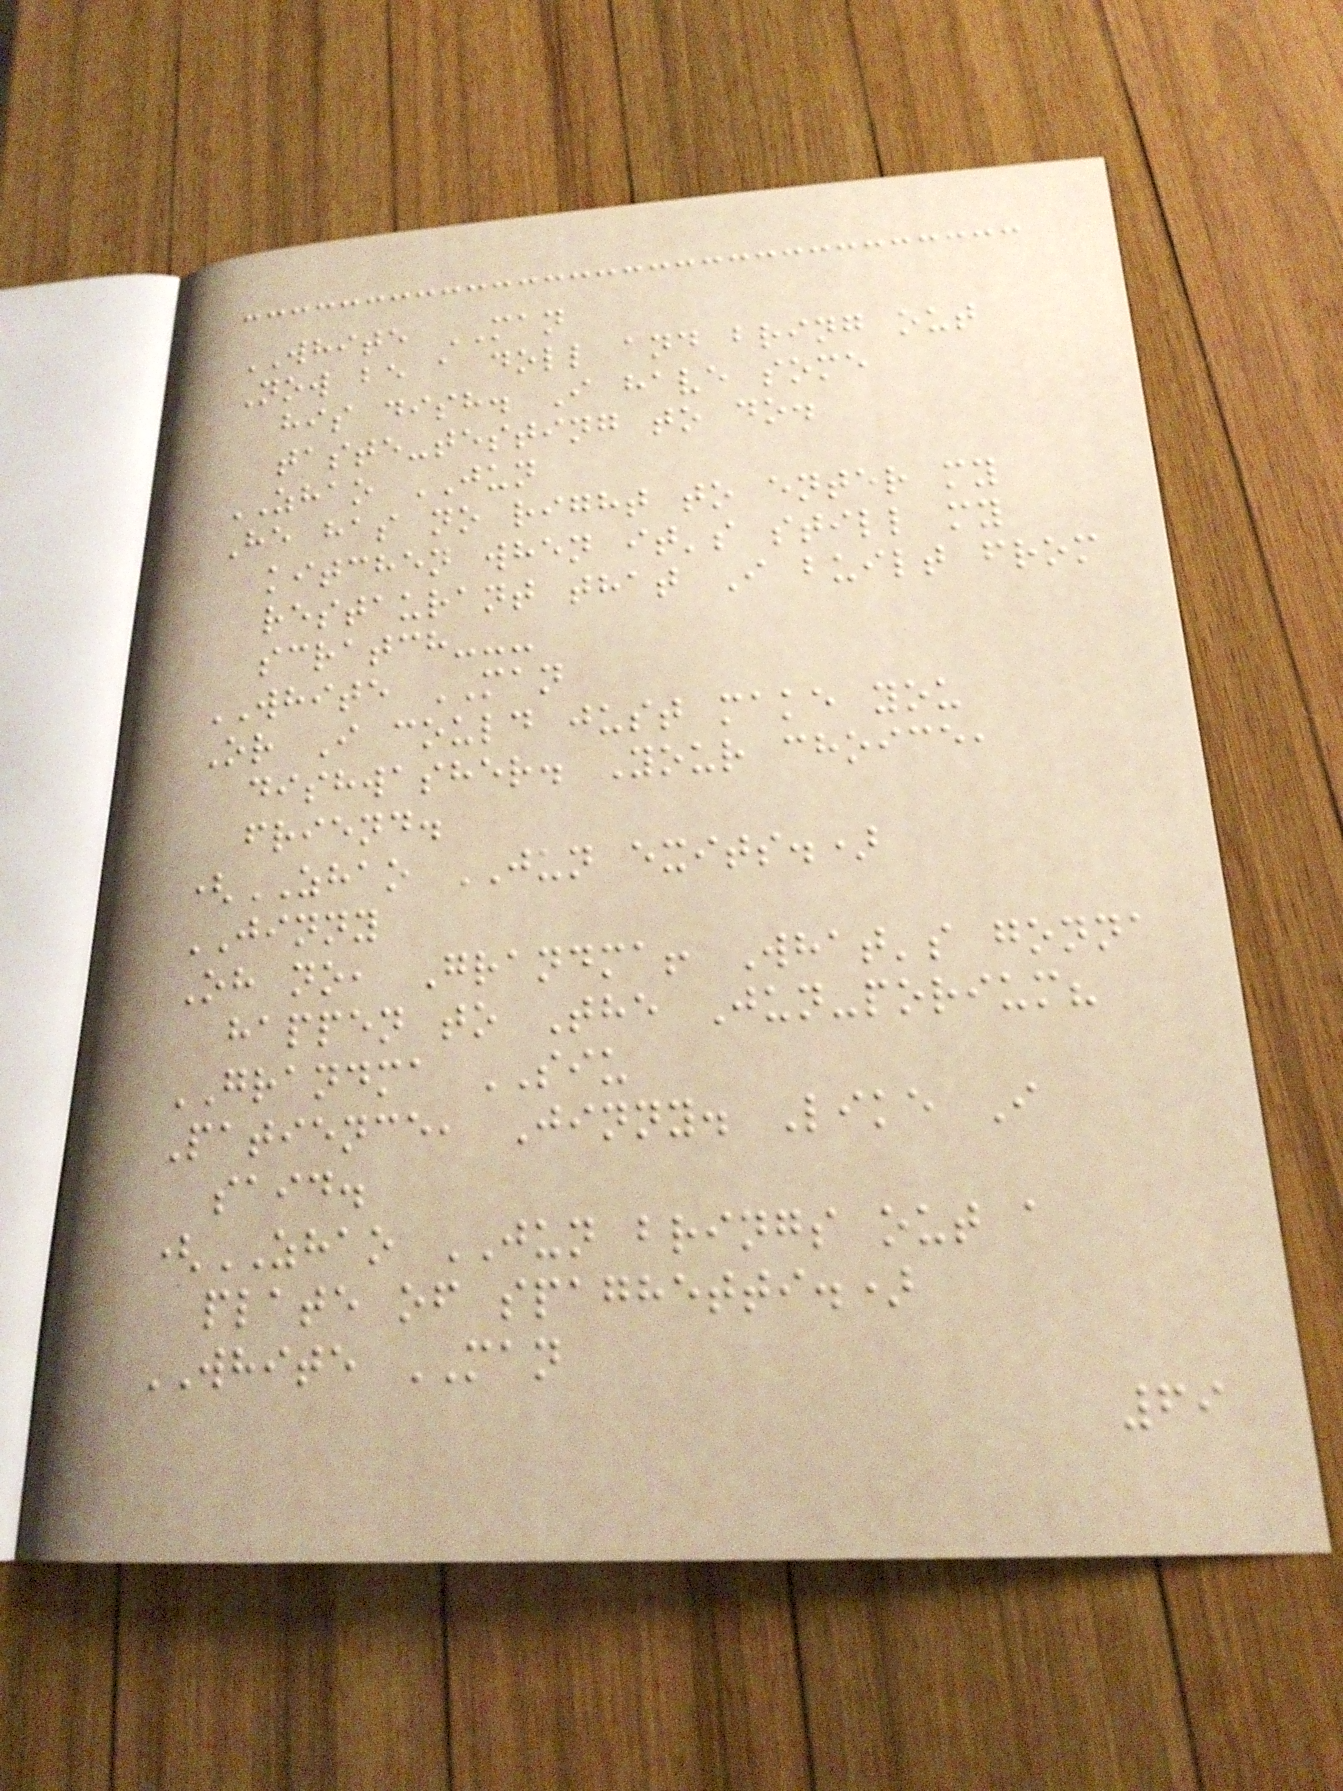WHITE MAN
Now be a doll and bring out
his dish. I have some
taste-testing to do.
ZHAO JUN
He has no right to enter my
kitchen when it's still my
restaurant that I built from
scratch---
WHITE MAN
Or I could just make you
dishwasher. Your choice,
friend.
(ZHAO JUN exits.)
JINNY
Oh no, Grandma! What's gonna
happen to The Jun-porium?
GRANDMA SIU
Patience, Jinny. Like I
said.
(ZHAO JUN brings out a
plate of spaghetti.)
WHITE MAN
69
